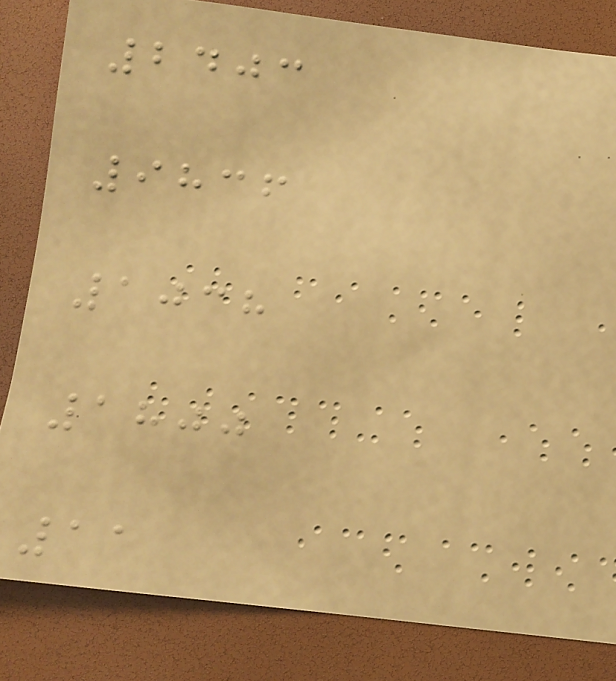2403
9836
1038
1800
11
